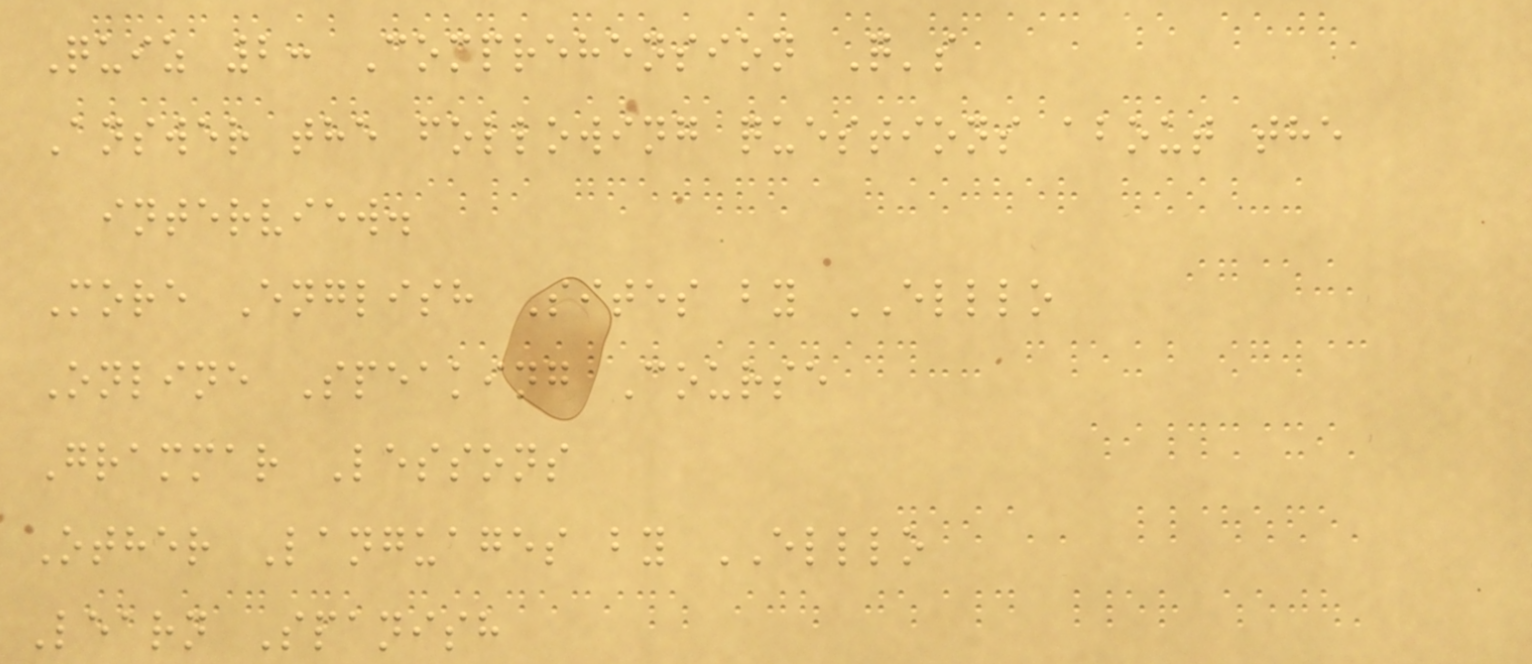Quiz 2: Comprehension Q's
Answer the following questions about the
interview.
More English Sites by ELLLO
Online Speaking Course
Grammar Lessons
Other Languages by ELLLO
Learn Spanish
